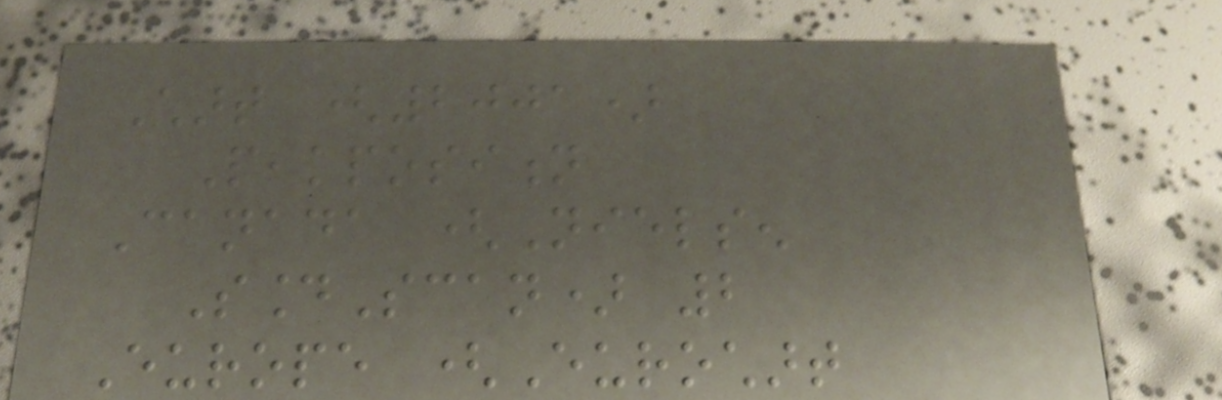Chart (2001)
Peakposition
Canada (Nielsen
SoundScan) 2
Europe (Eurochart
